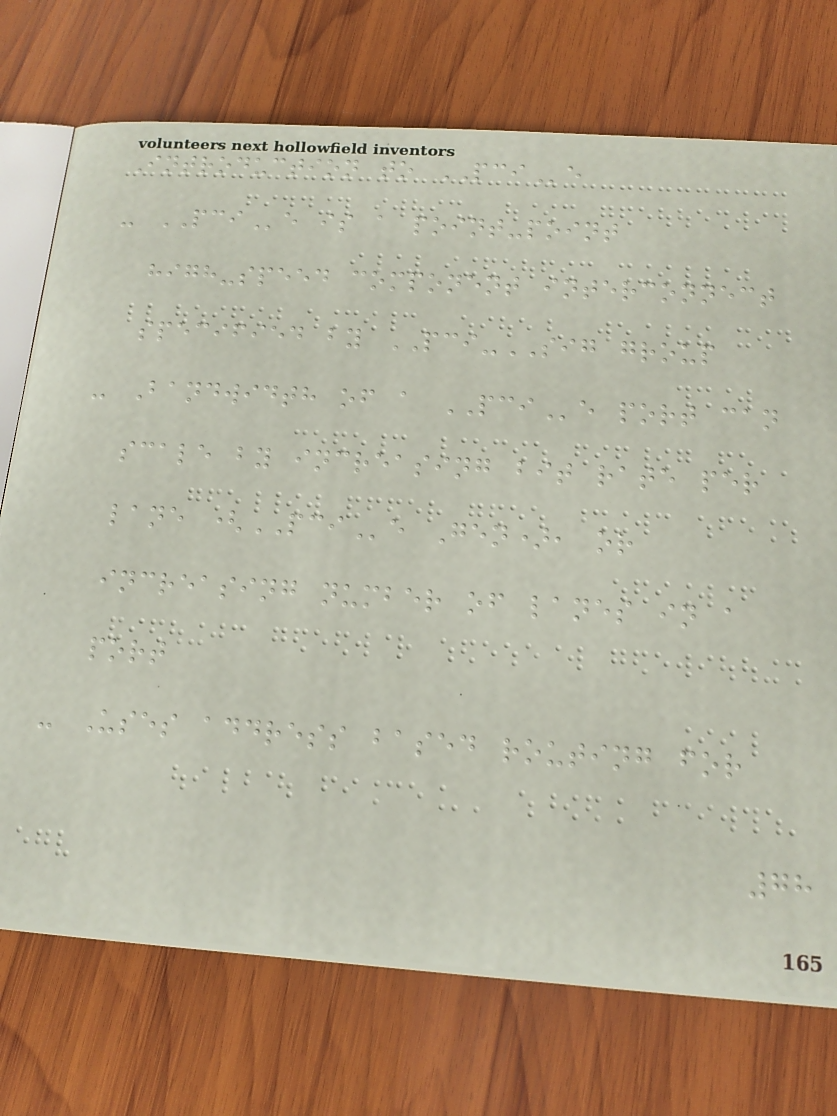Introduction to PCIe
- PCIe is a point-point
high-speed component interconnect
specified by PCI-SIG group
- Bandwidth of a PCIe port can
scale by increasing bit rate per
lane (PCIe Gen), or
increasing number of lanes in a
port
- Uses address based routing for
78
